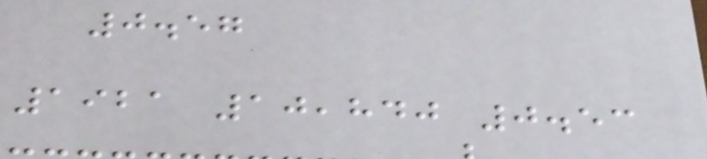0.57
1921 10,840 0.53
